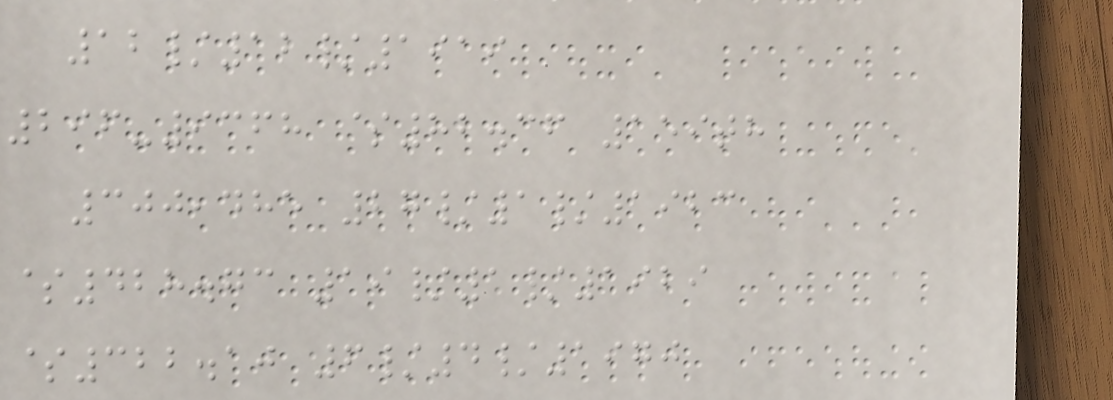12/12/1919
296-9368 $82.36 159th
300,485 27/1/1923
$428.73 19/1/1929
$322.10 6/4/1970
